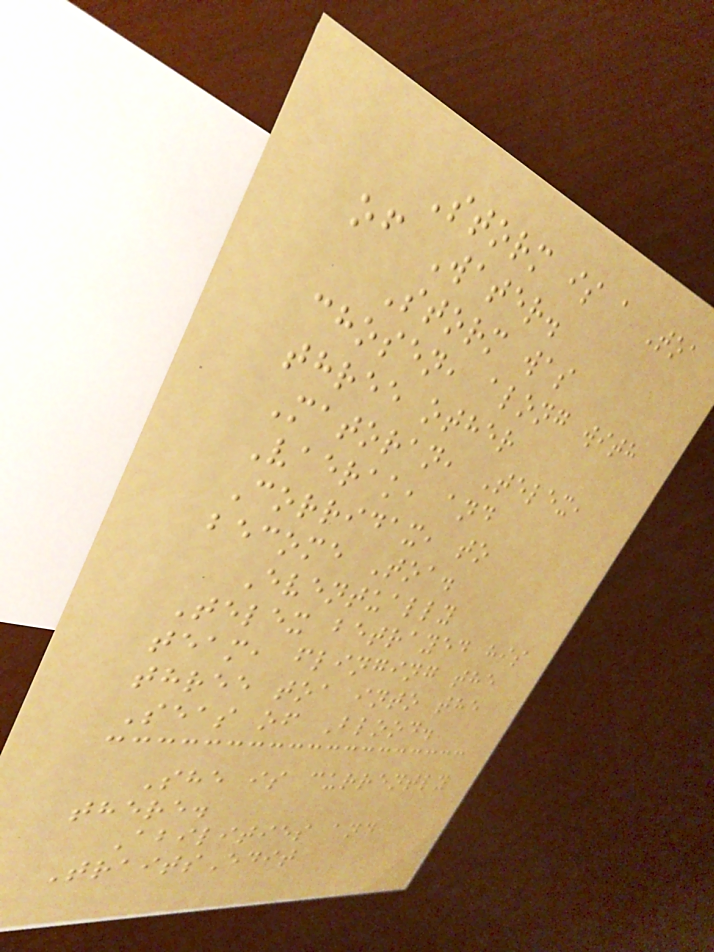Storm is a Toa
of Water.
Storm was
chosen, along with
three other
Matoran, Telex,
Vaerak, and
Corridax, to
become Toa.
Eventually
Telex betrayed his
team, flinging the
three toa into the
Seas of Blood.
She is currently
there.
Abilities and
TraitsEdit
